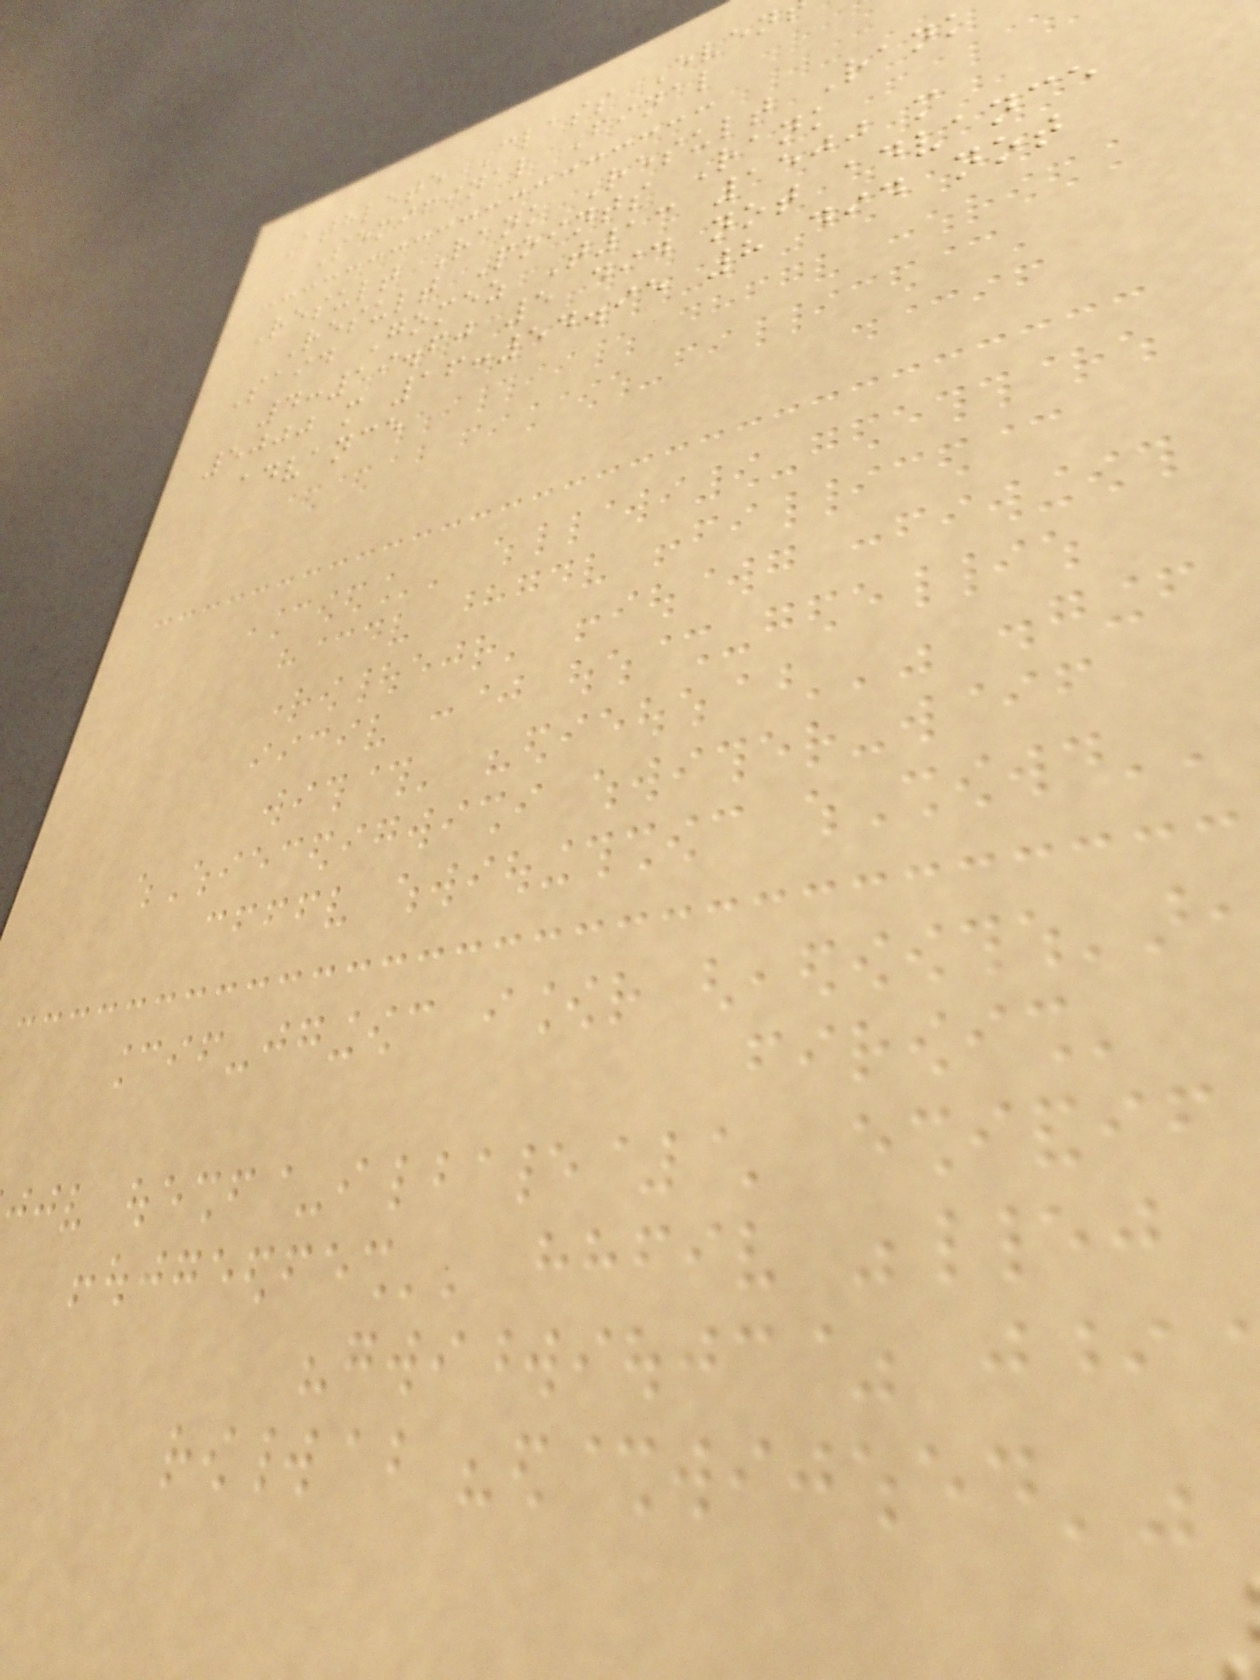Athlete Class Even
Semifinal Final
Result Rank Result Rank
Result Points Rank
Said Gomez T13 1500 m
4:19.60 5 did not advance
5000 m 16:54.95 8 did not
advance
